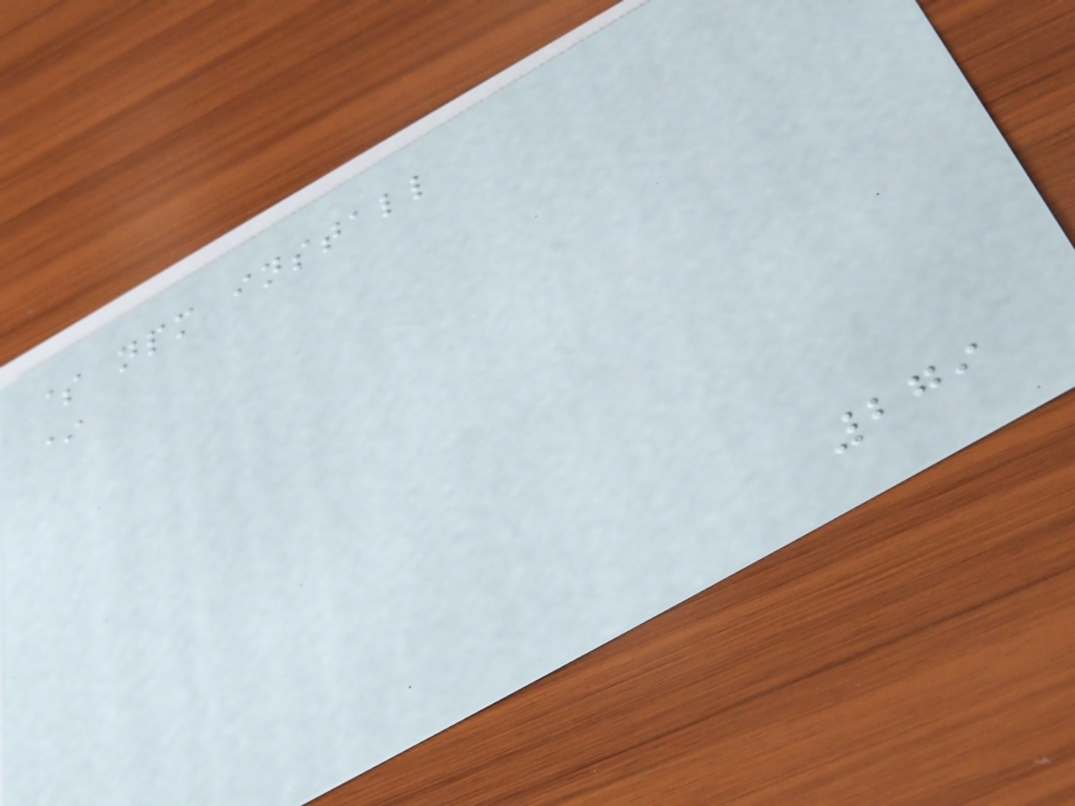$ npm install
*
279
